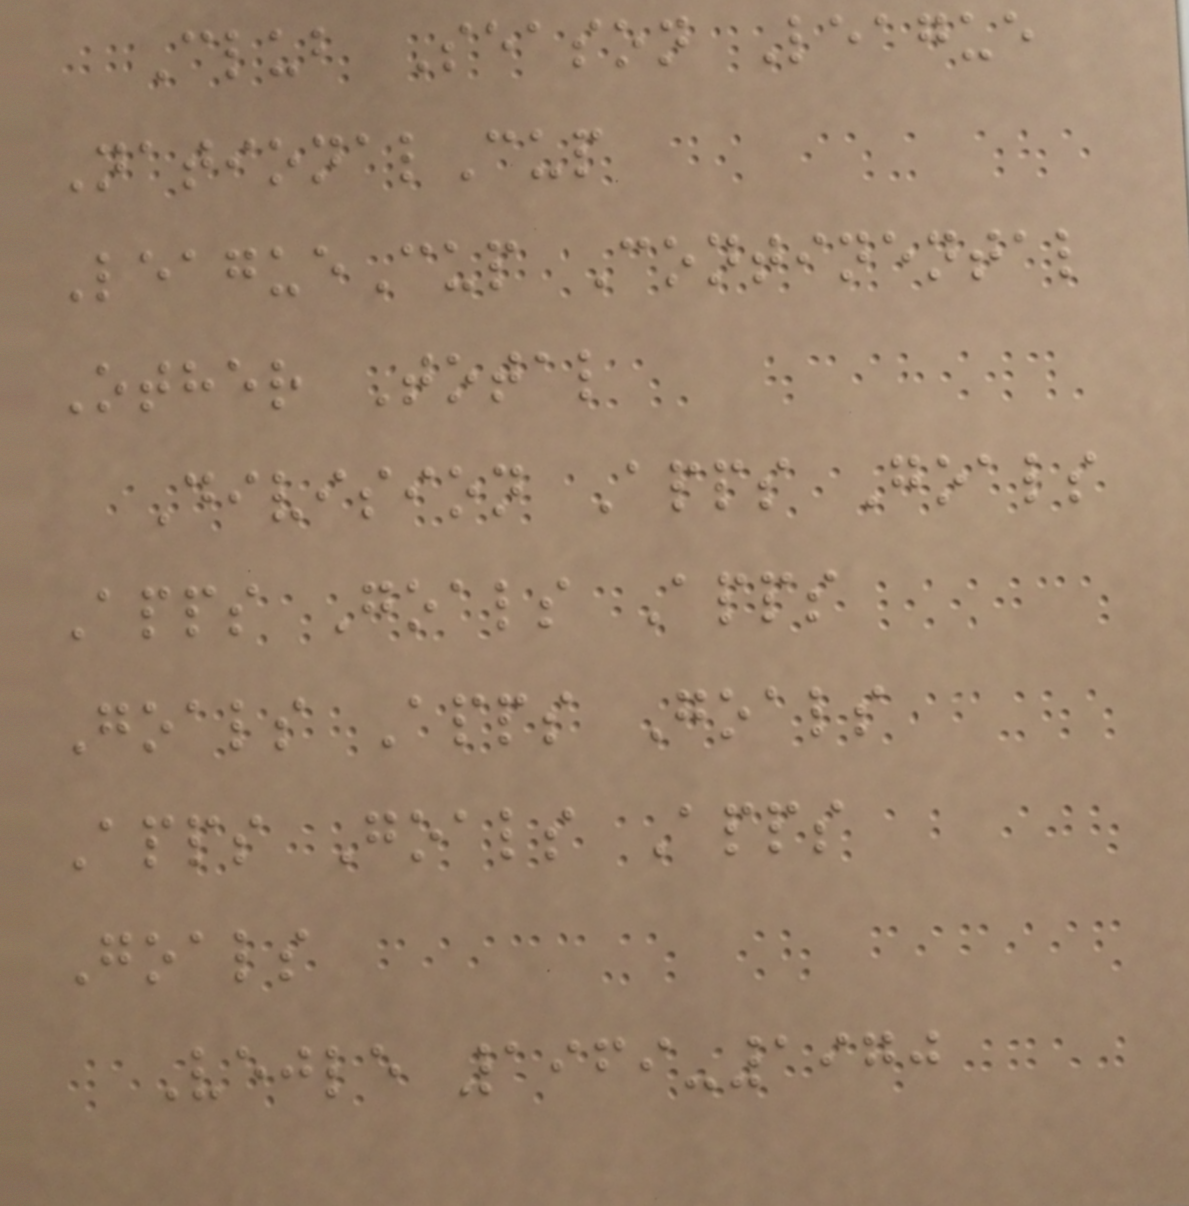Club Season League
NationalCup
LeagueCup Continental
Other Total
Division Apps Goals
Apps Goals Apps
Goals Apps Goals
Apps Goals Apps
Goals
Vejle 1969-1970
